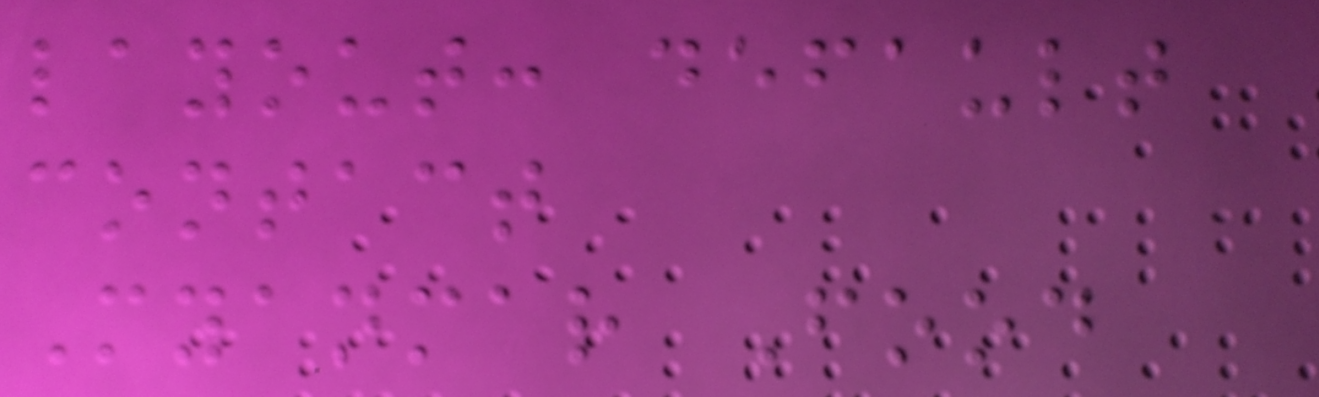layout: default
contact
Myanmar Food
